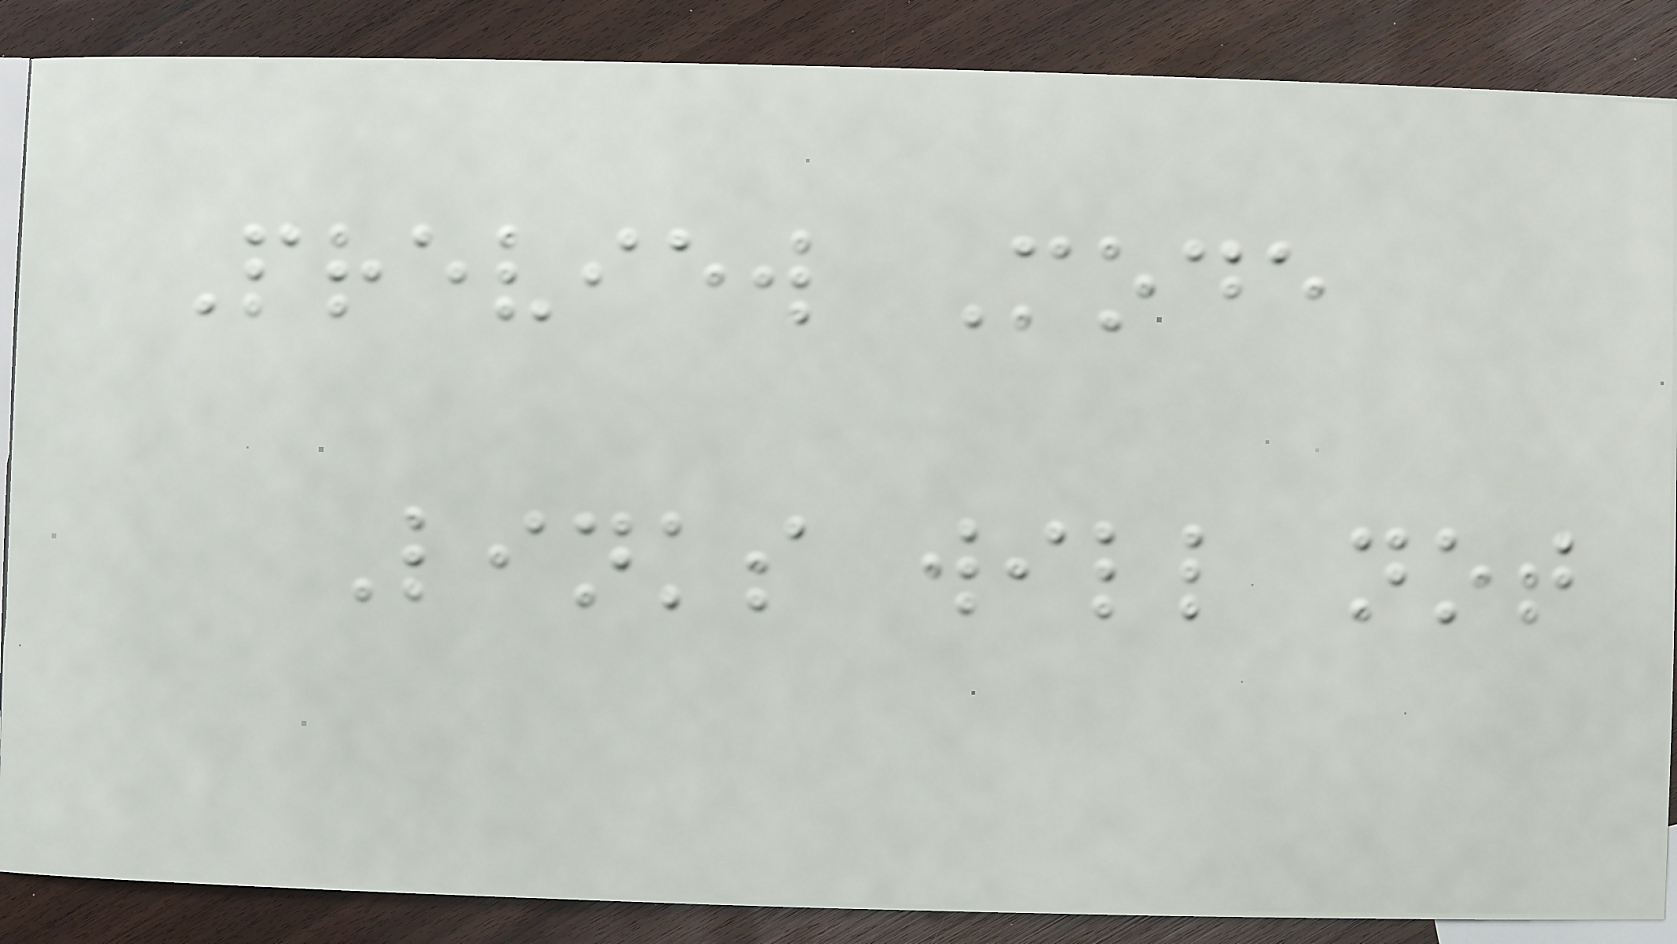Preview Mode
Links will not
